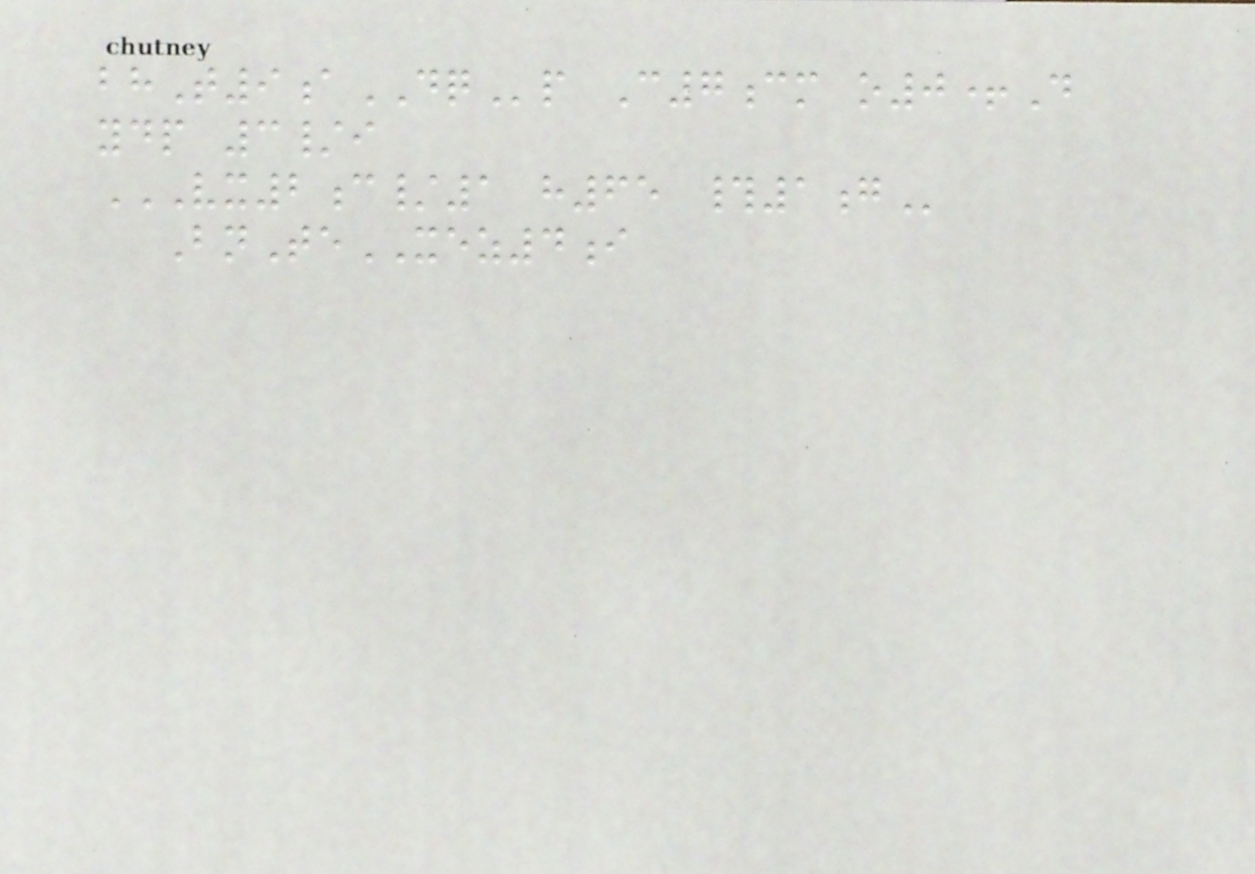bhT9aDQp C7cm o0+D
ydp 3/i
VX2C/1 H65 #1G
BnTeXEZ4i
